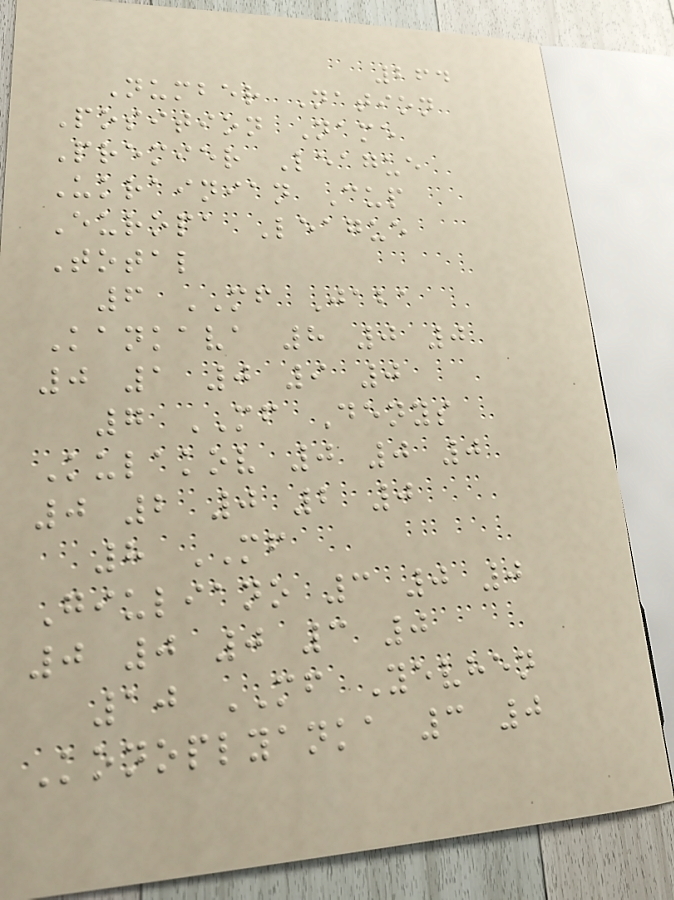264
Number Nation
Position Name
Premier League
Ukrainian Cup
Europa League
Total
6 MF Jaba
Kankava 8 0 0
0 1 0 9 0
7 MF Denys
Kulakov 0 0 0
0 2 0 2 0
8 MF
Giuliano 3 0 0
0 0 0 3 0
10 MF Yevhen
Konoplyanka 3 0
